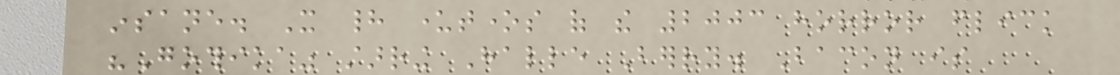insane. It had undertones of the 2003 horror flick
"Gothika" starring Halle Berry. Bacon is
